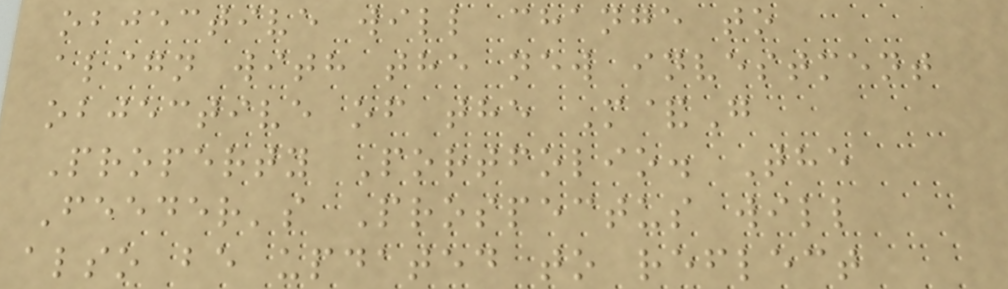objective will change to
align with the new investment
objective of the M&G
Property Portfolio. The
Feeder's Prospectus will
also be updated to reflect
